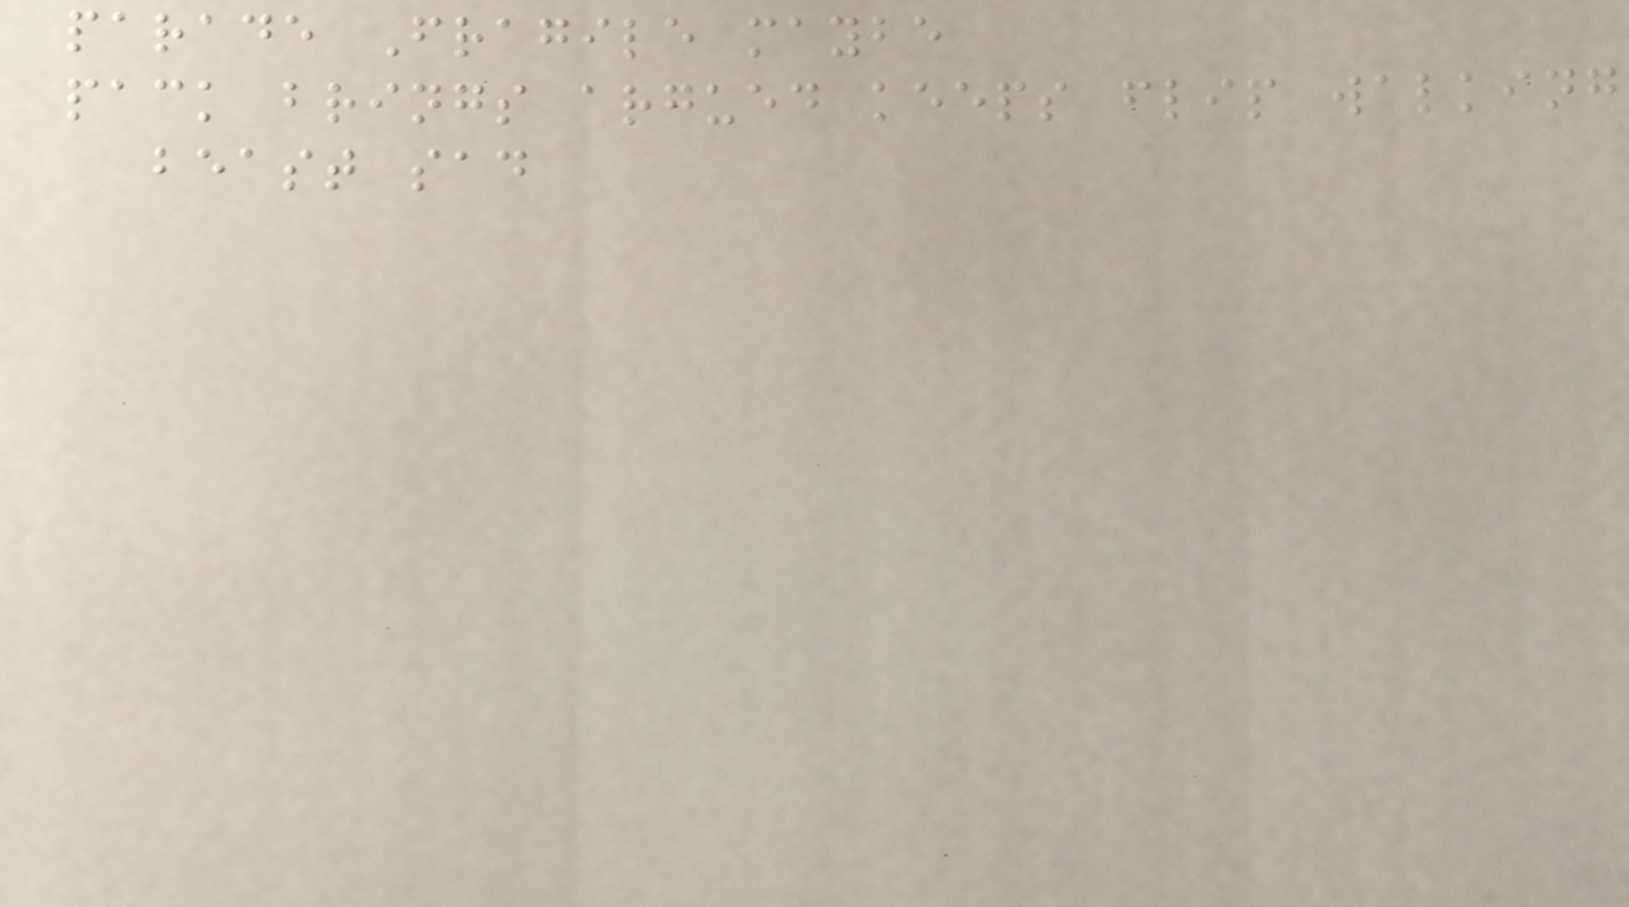parade Fragile maybe
pack brings argued keeps flip walking
beast sad
